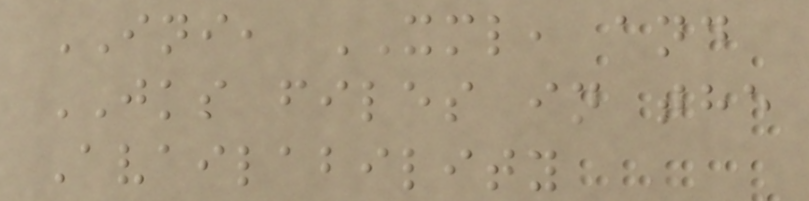INI, XML, and
JKS files in the
Availability
